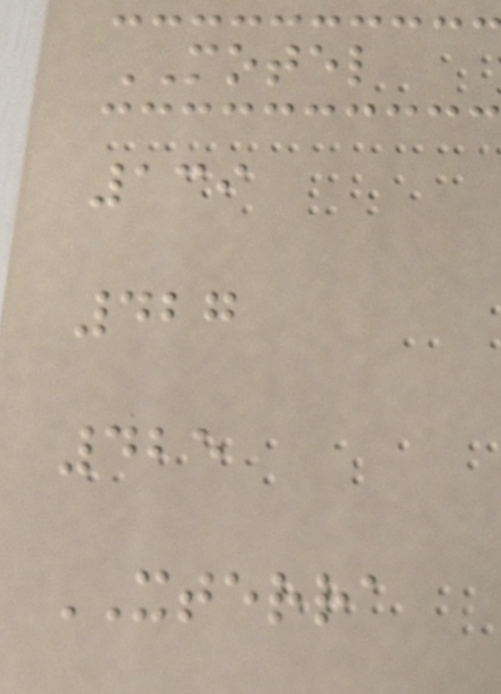MOTEL
139
427
425
XTERRA
